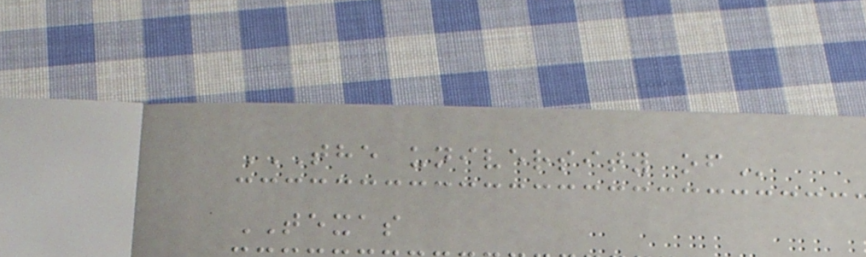THE UNIVERSITY OF
TEXAS
